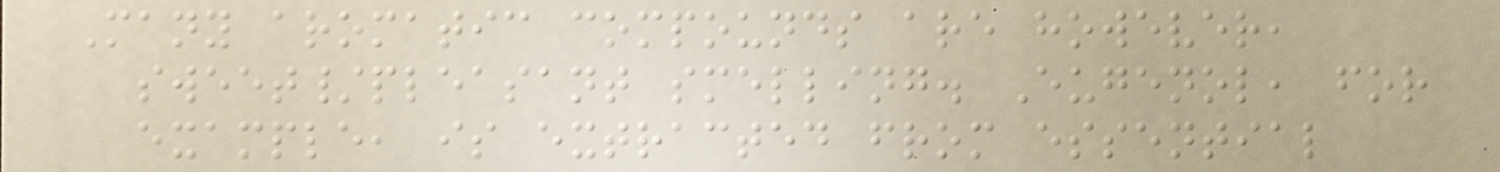Many aromatic compounds are however,
sweet/pleasant smelling. Eugenol, for
example, is extracted from essential
